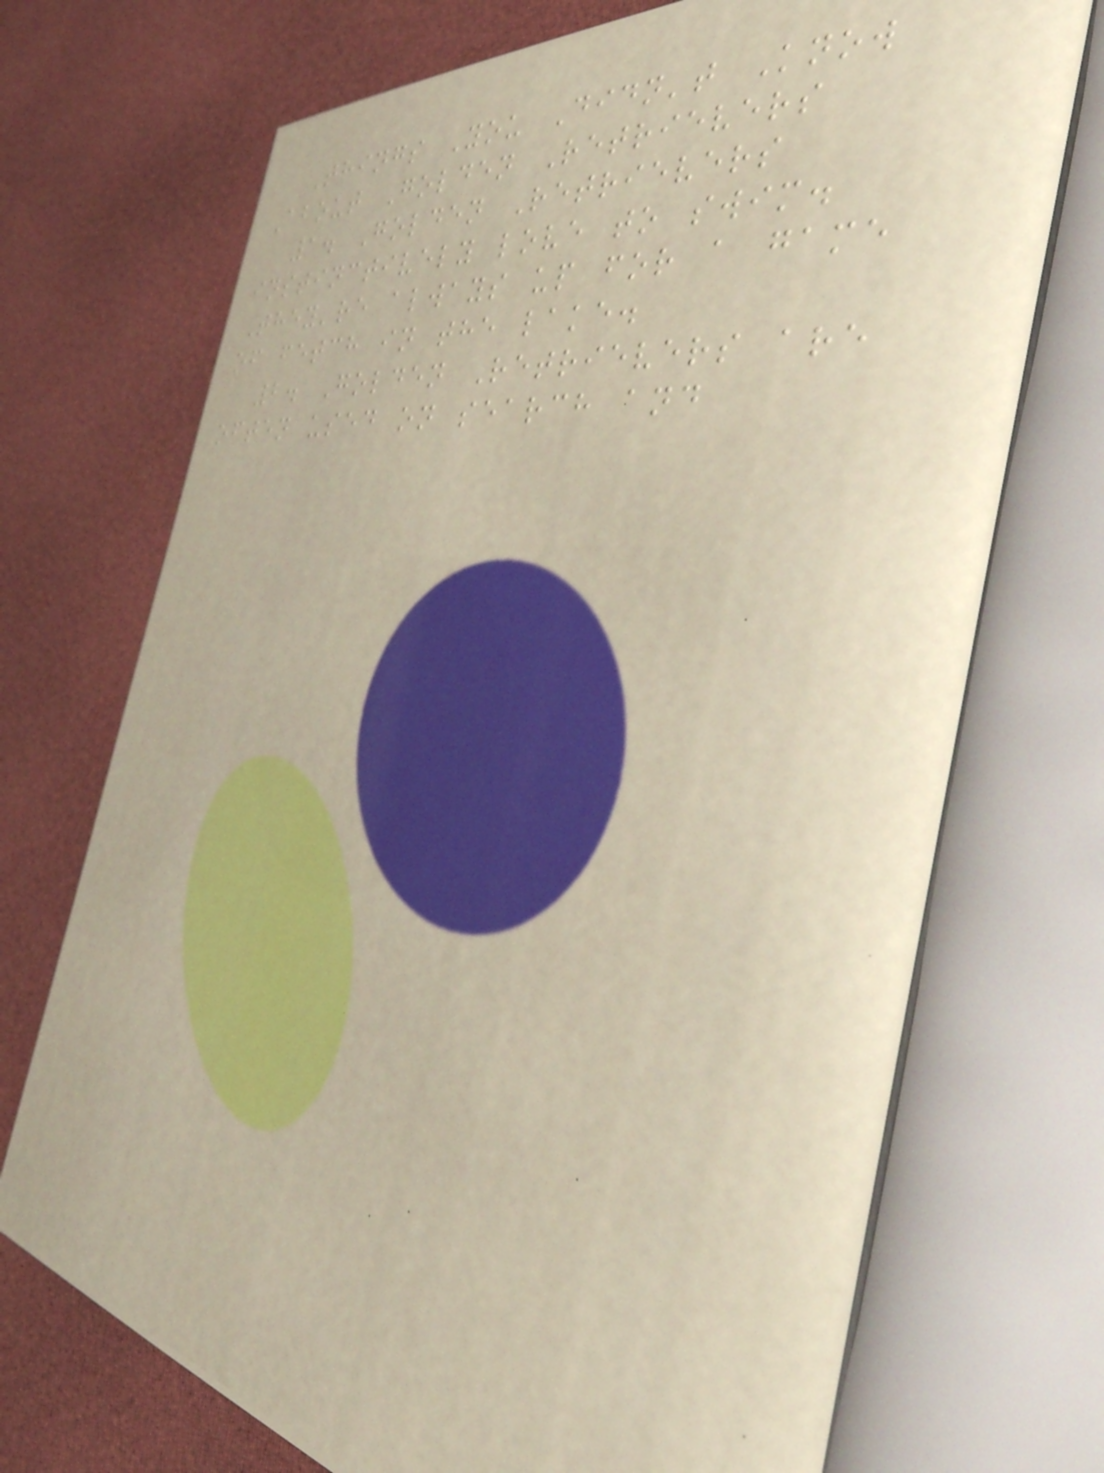Things You Didn't Know
About Golden Retrievers
1. Golden Retrievers
instinctively love to swim.
They're always up for a game
of fetch in the lake.
2. Golden Retrievers are
often used on search and
